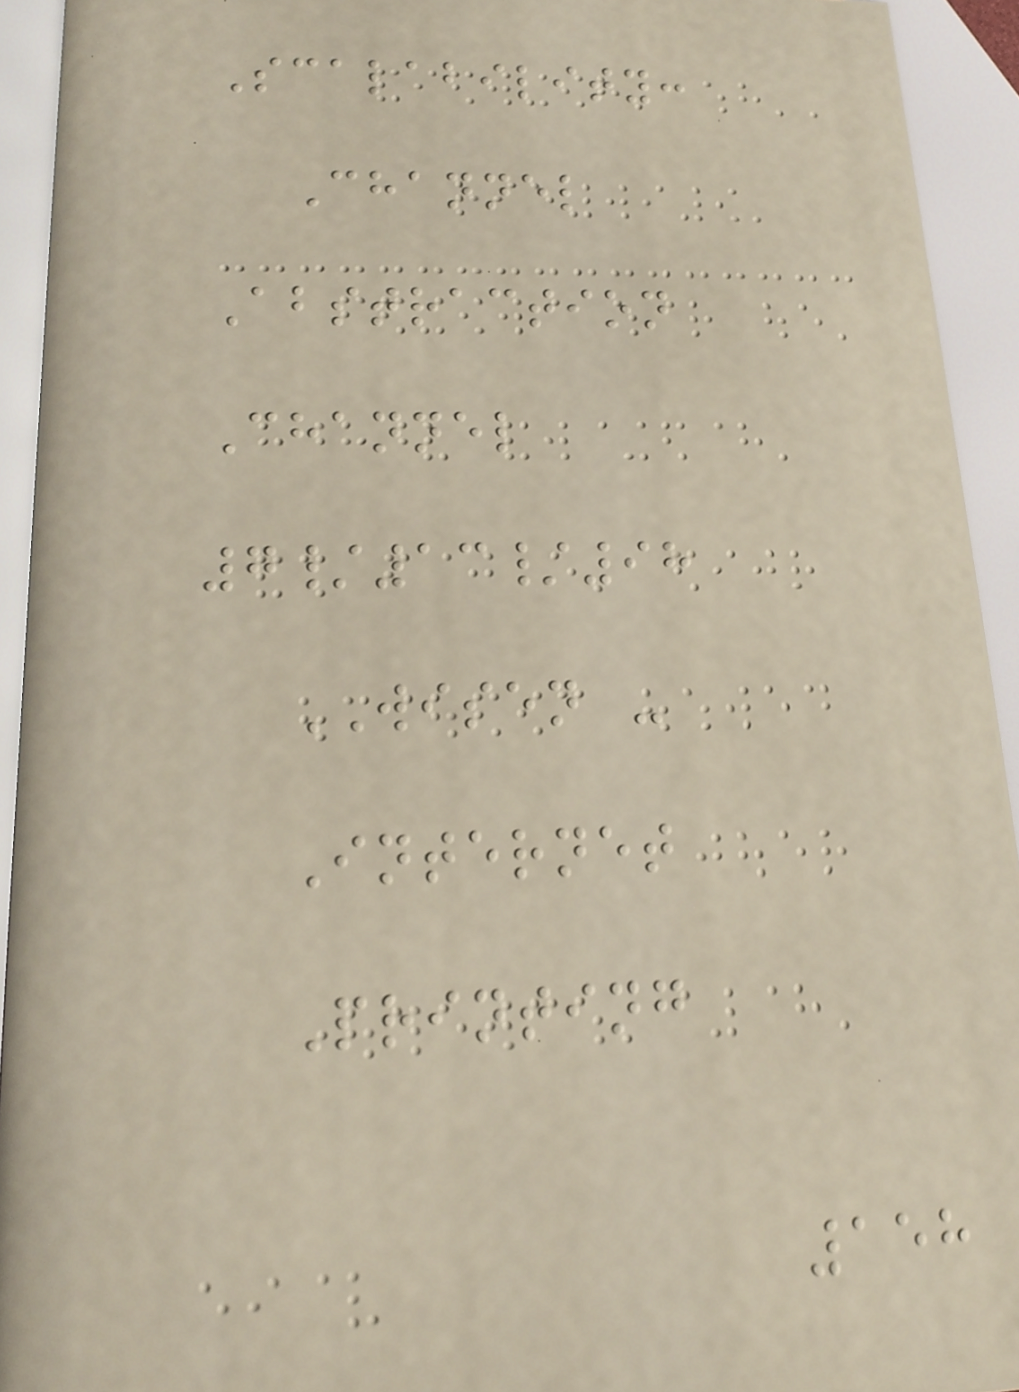Scalability:
Channel
Abstraction
Channel
7/13/98
WISEN -
Internet
Printing
158
